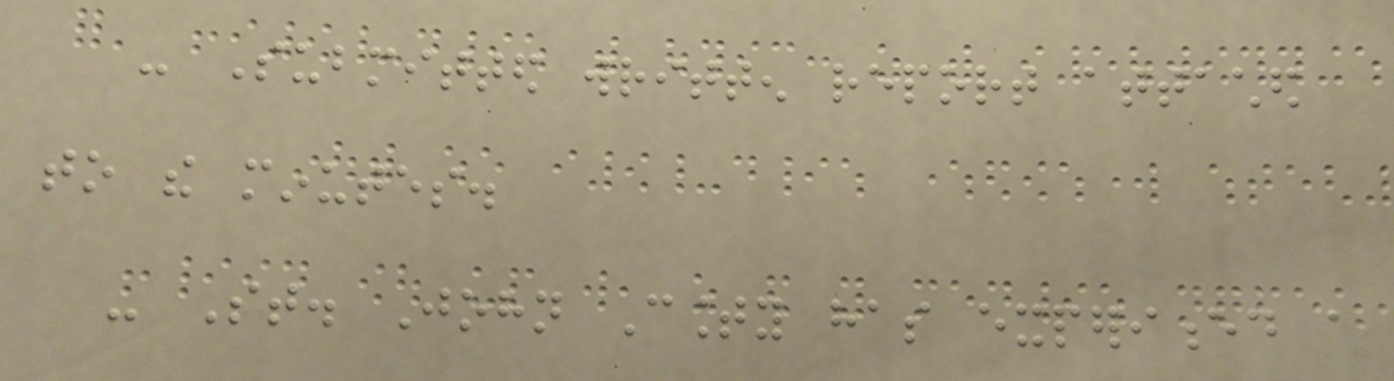- Submitted written report attached
to the minutes.
- St. John County has experienced a
